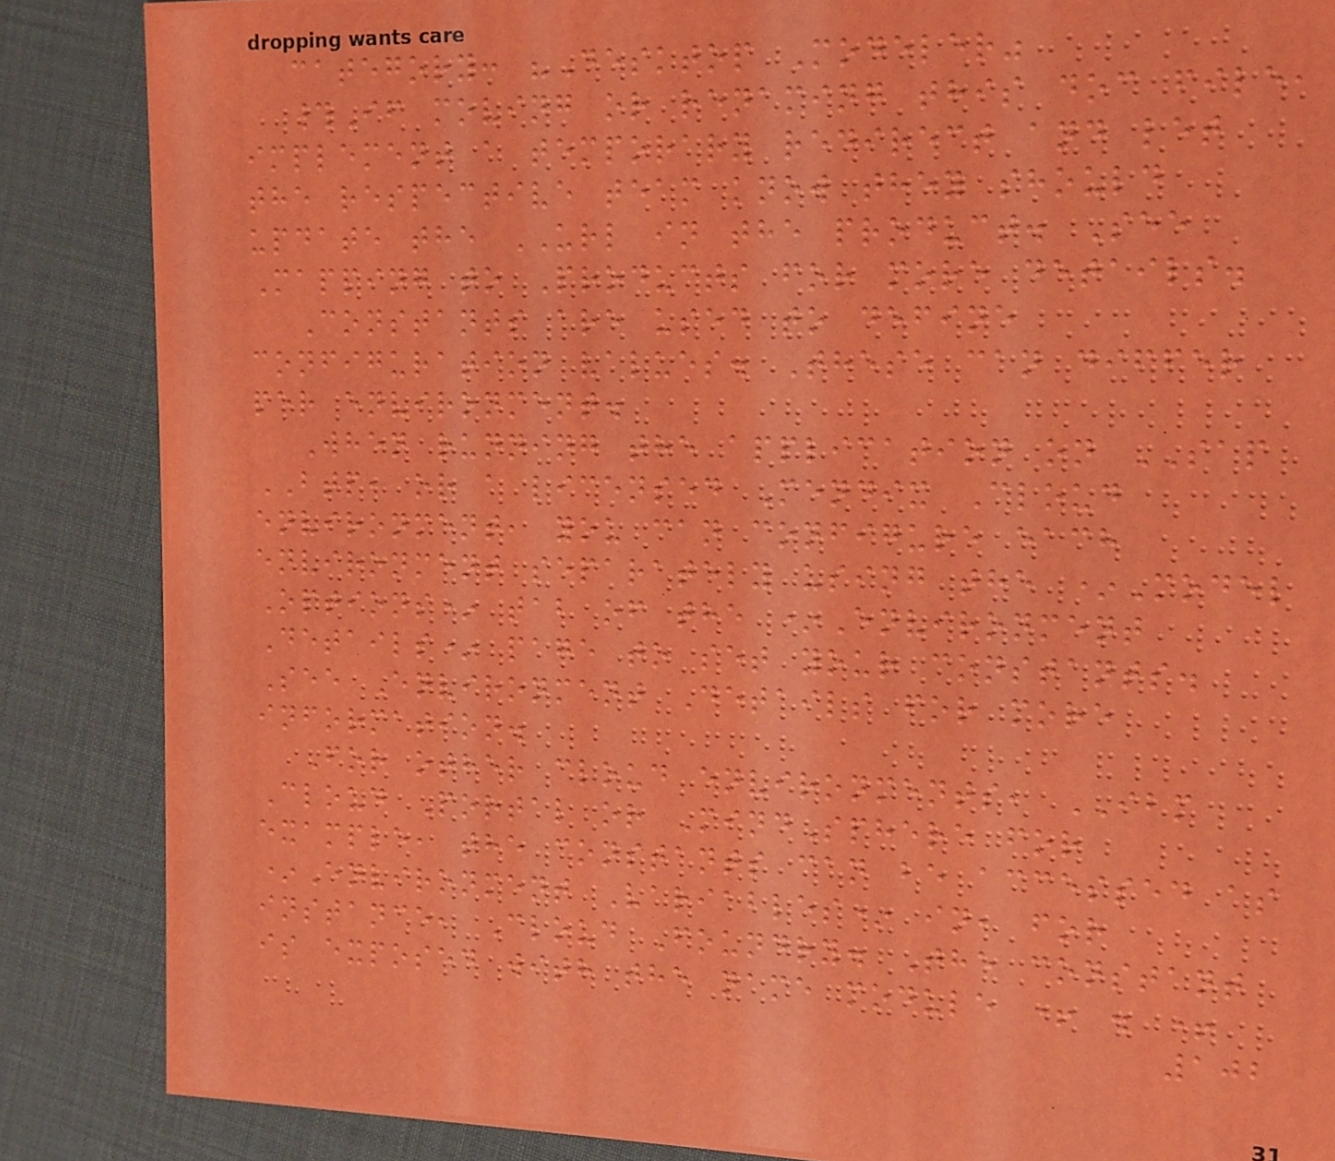category: "Desktop Modeler"
#If moving or renaming this doc file,
implement a temporary redirect and let
the respective team know they should
update the URL in the product. See
Mapping to Products for more details.
Constants are used to define
configuration values. These can differ
per environment.
When running the application on SAP
BTP, or a licensed Mendix Cloud
environment, you can configure each
environment separately using the *Model
Options* tab of the *Environment
Details* page to set your constants.
See Environment Details for more
information.
For other cloud environments, IBM
Cloud Portal or MindSphere for
example, the constants can be accessed as
*Environment Variables* in, for
instance, Cloud Foundry. The constant
is exposed with the name module + . +
102
